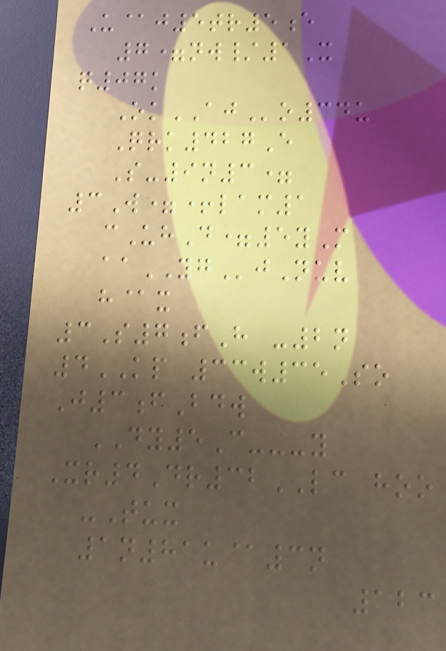U@j5tr5e
7=nw/1X
q07k
OkAJo34u
Qrk427E
S-9n3=
3W=+lam1
cUhD=5yM
aaYGjNuv
h@x
3S7fH -2n
4KP 33w35So
J3fBdw
DY5C---y
Xr4Dr32LC hoo
-Tux
1n81u@3n
123
